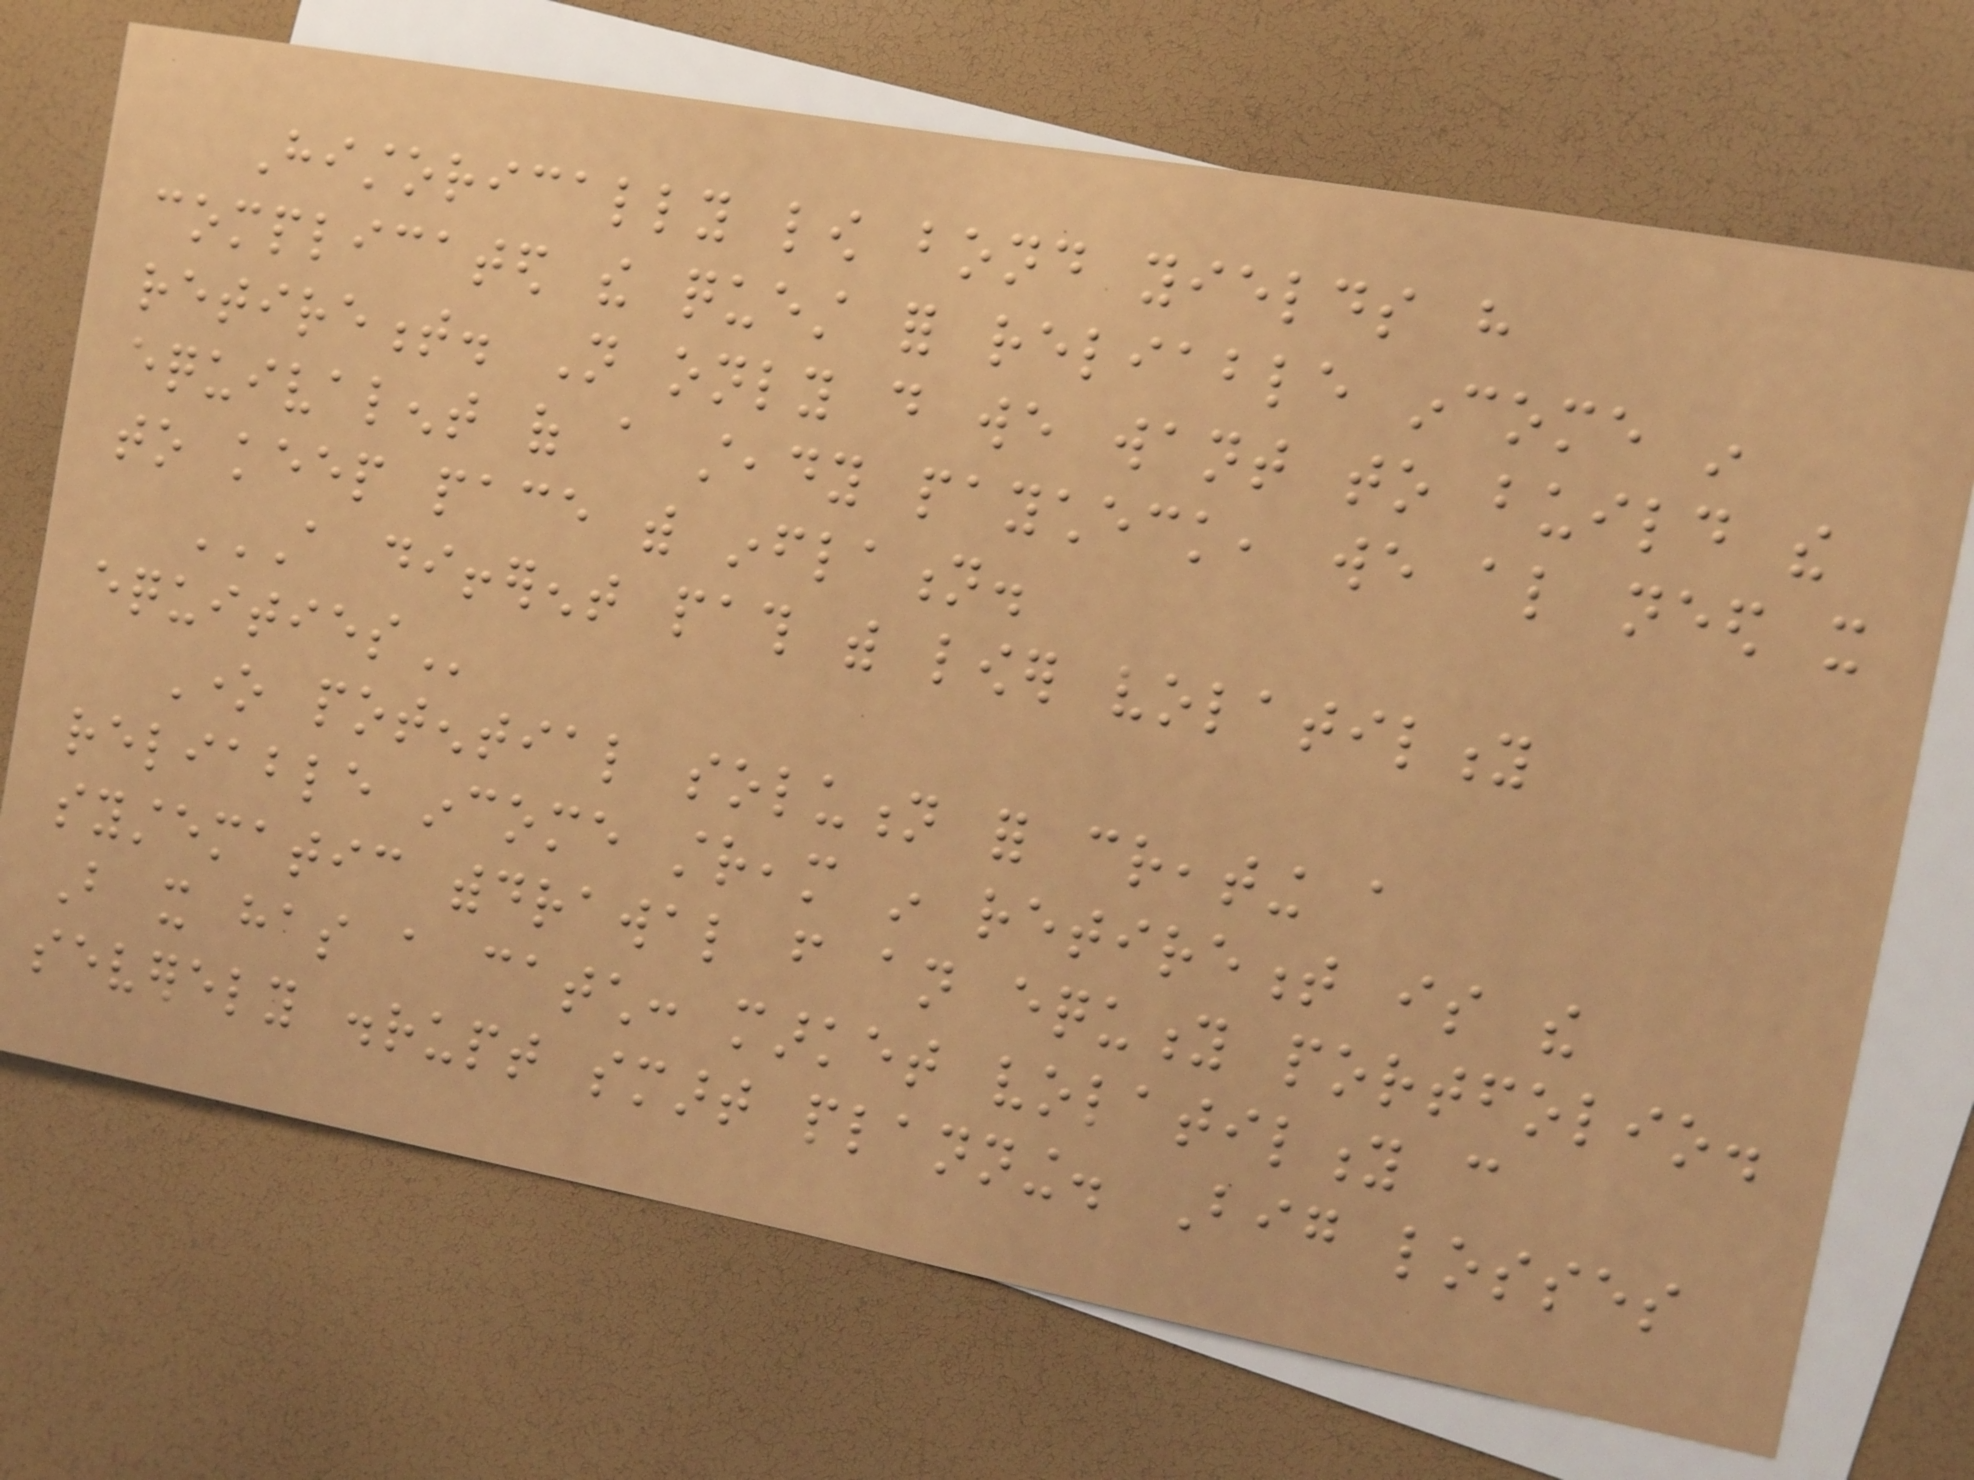Historically low bond yields have
complicated the quest for reliable income in
retirement. Not only do we want to build the
equivalent of a steady paycheck, we also need it
to keep pace with inflation.
A DIFFERENT PATH WITH LOWER VOLATILITY
EQUITIES
One potential solution for creating a
reliable income stream in retirement is the
systematic withdrawal from an equity portfolio.
But it has a catch: market volatility can
severely disrupt smart planning. Big losses
